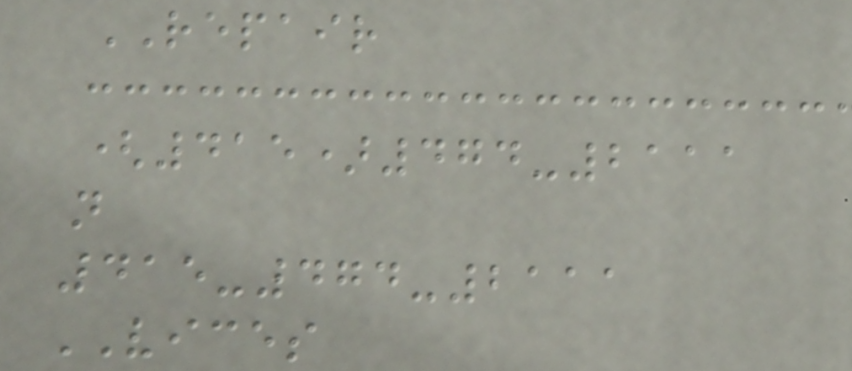REPAIR
(415)474-2111
n
415-474-2111
VICES
